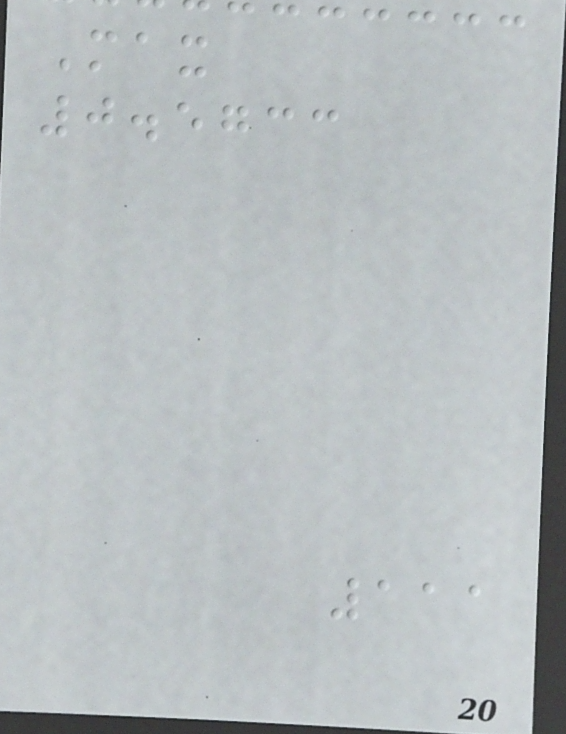Max
0.5733
111
